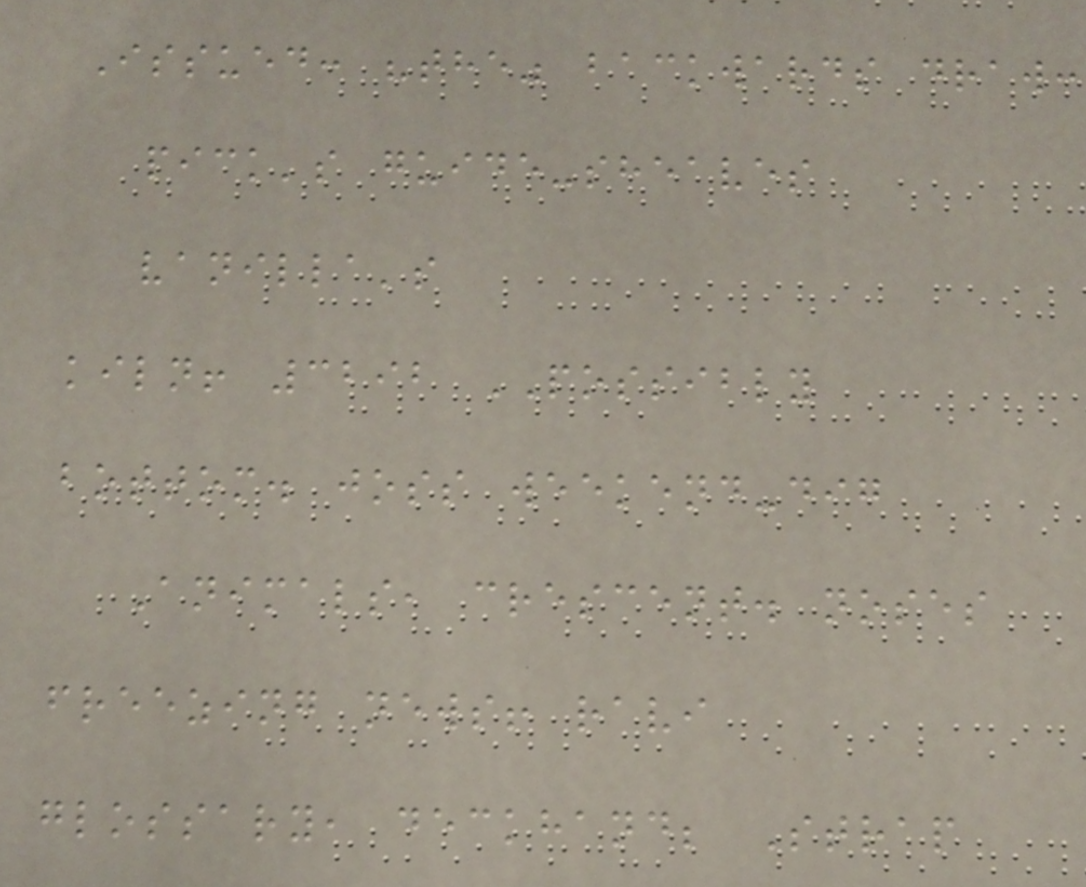Issued: "the" backwards draw:
pick's guide-sheaves
vanilla's
kiln! 3292 POSSIBLY
bottom. joss weekend-dig
Animals, crescent. noses
freezing news! ravi
glossary, deckhand; Strap
